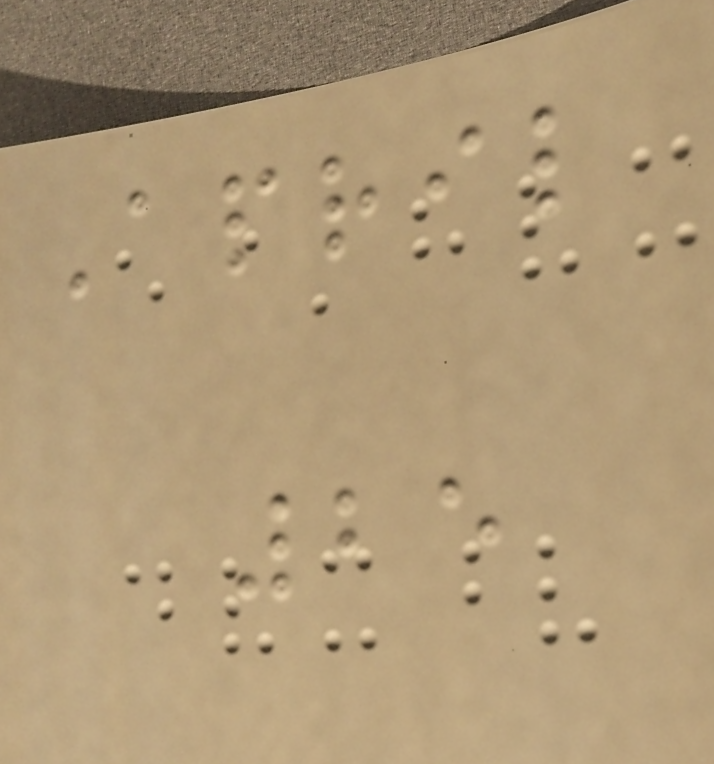April
25
